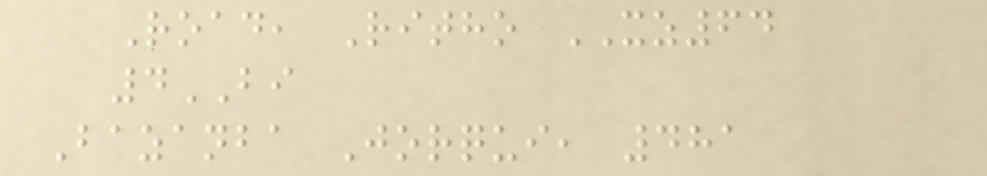Road, Ritho XZ64
4BI
Bazanba Jorqui, 481
